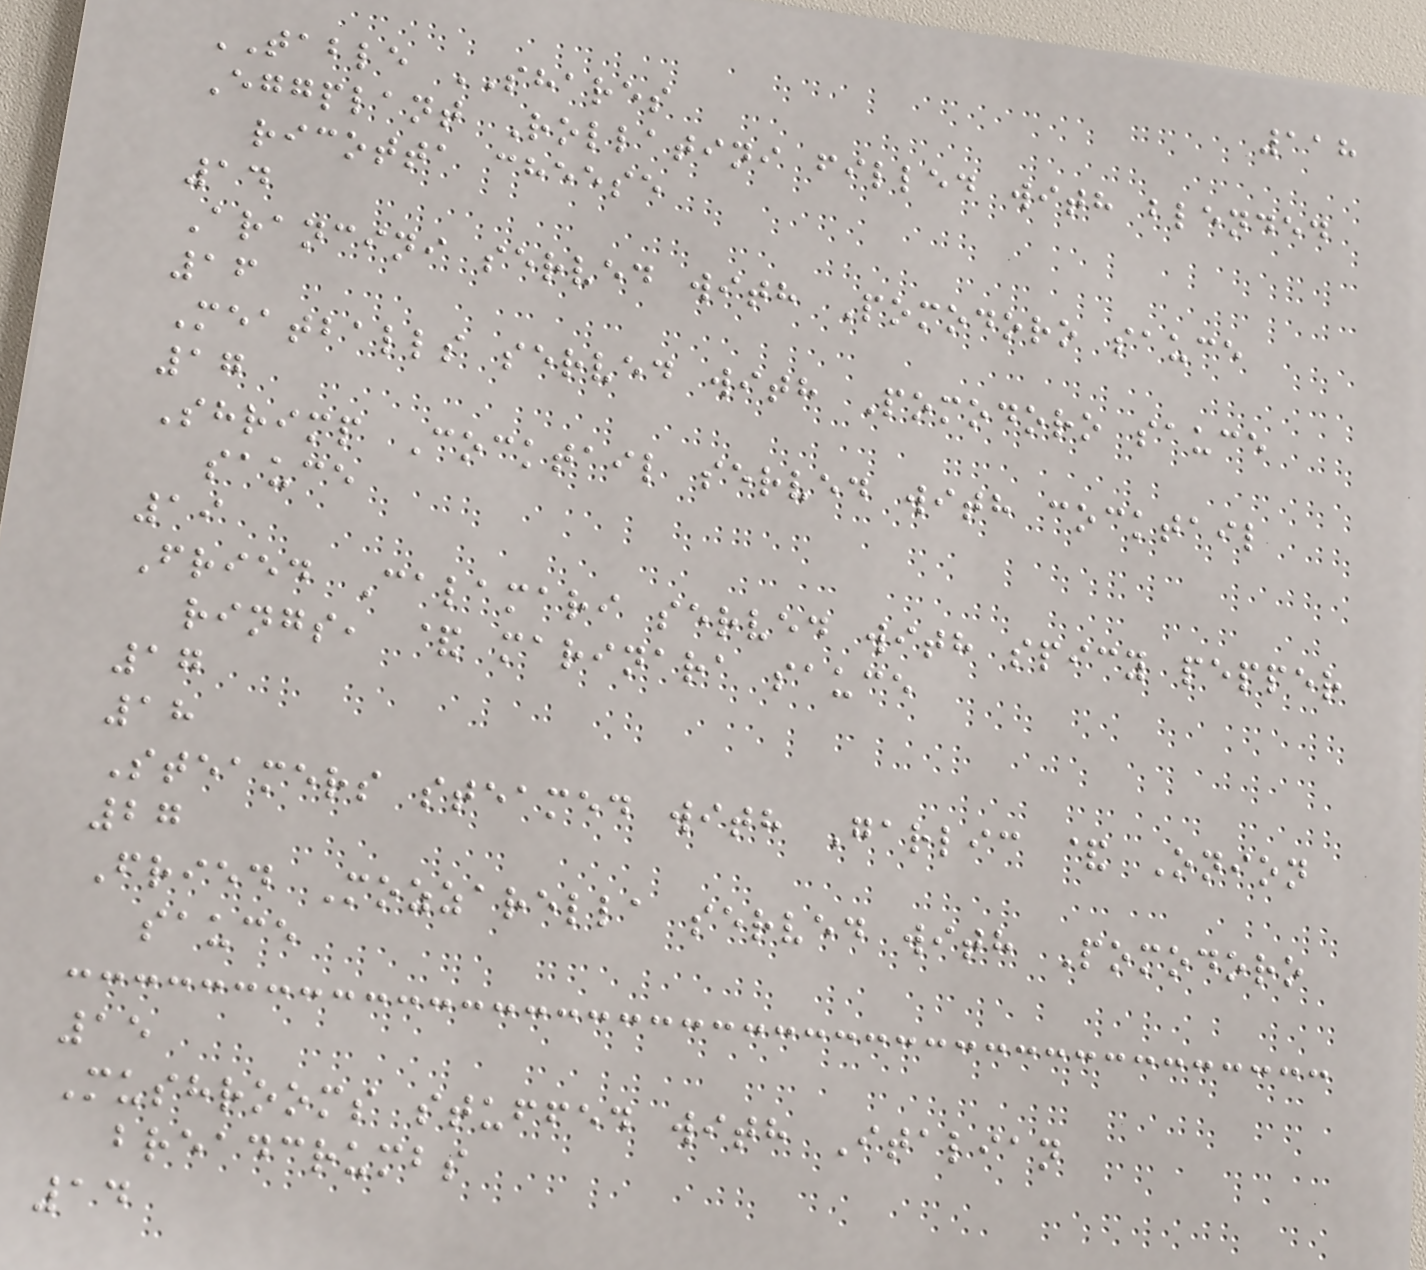118
TABLE SHARES
Eggplant Rollatini filled with blended
ricotta cheese
14
Arancini served with Pomodoro sauce
16
Meatballs served with Pomodoro sauce
17
Shrimp Cocktail served with cocktail
sauce
19
Fried Calamari served with spicy pepper
rings, & marinara sauce
17
18
Steamers steamed with Garlic & Onion
27
Fried Mozzarella served with Pomodoro
sauce
15
Mushrooms stuffed with Italian
breadcrumbs
14
